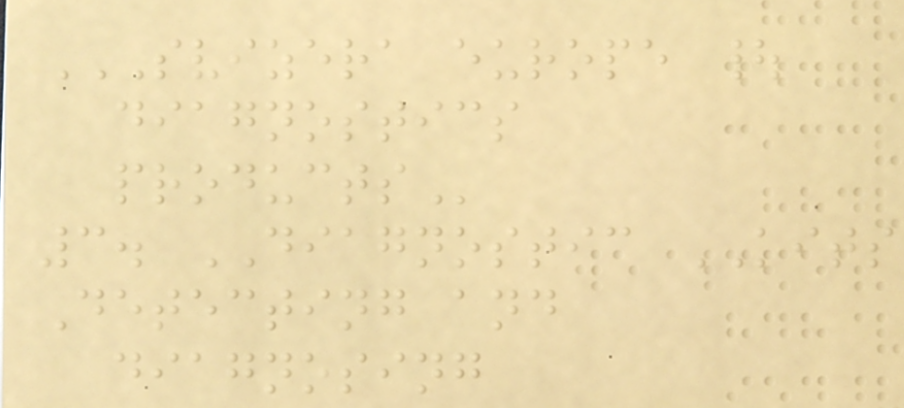SVIZERA EUROPE |
DIAGNOSTICS
PRODUCTS
3. DIAGNOSTIC KITS
Detecting and
diagnosing
